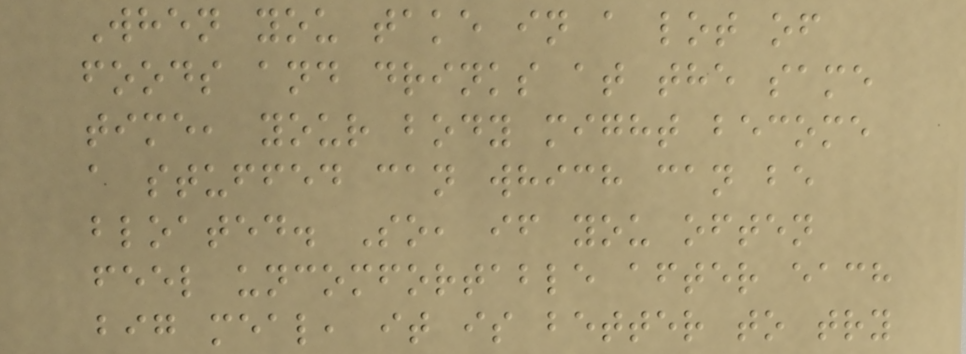When you take in a lot of
foods and drinks at the same
time, your body might become
a stuffed can which can be
bloated. So, if you often
feel uncomfortable after each
big meal, it is better to try
